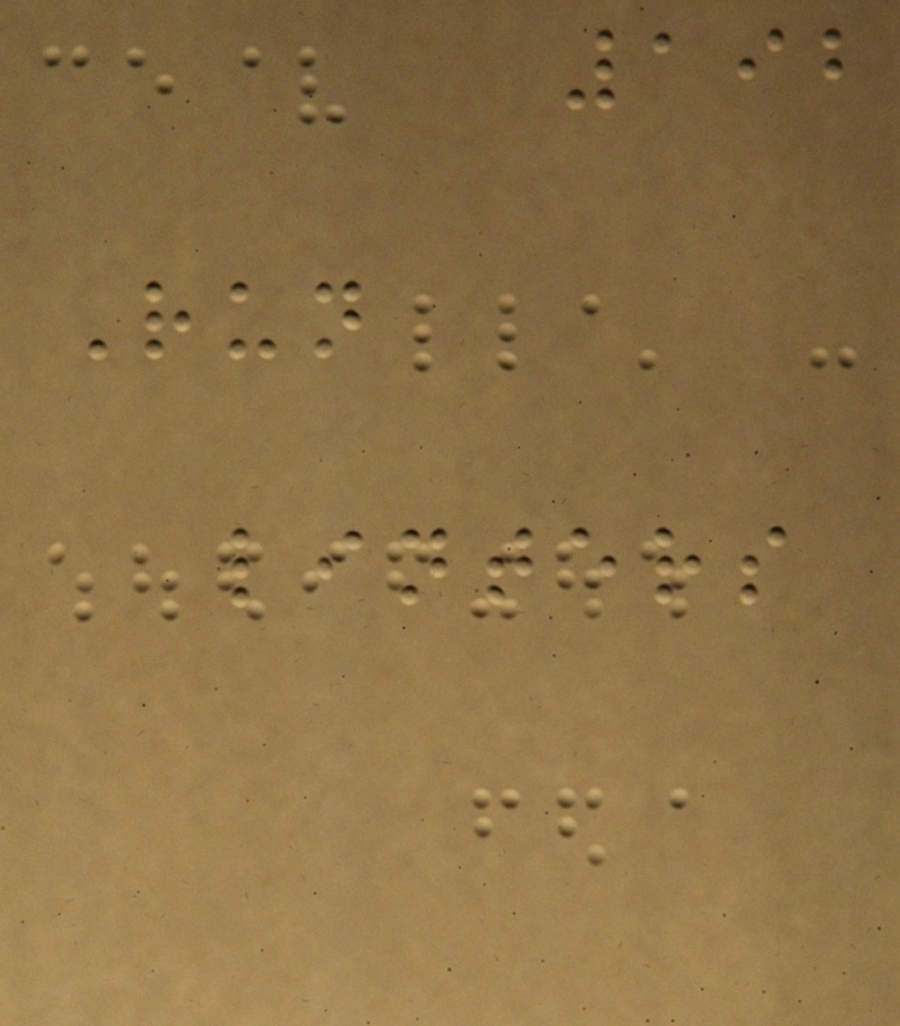192
Run
linters
